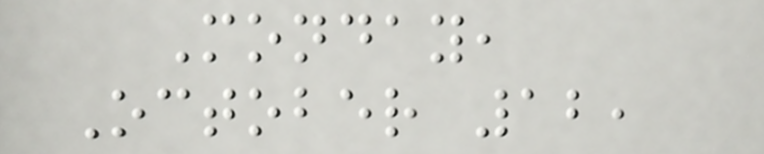Monday,
October 12,
